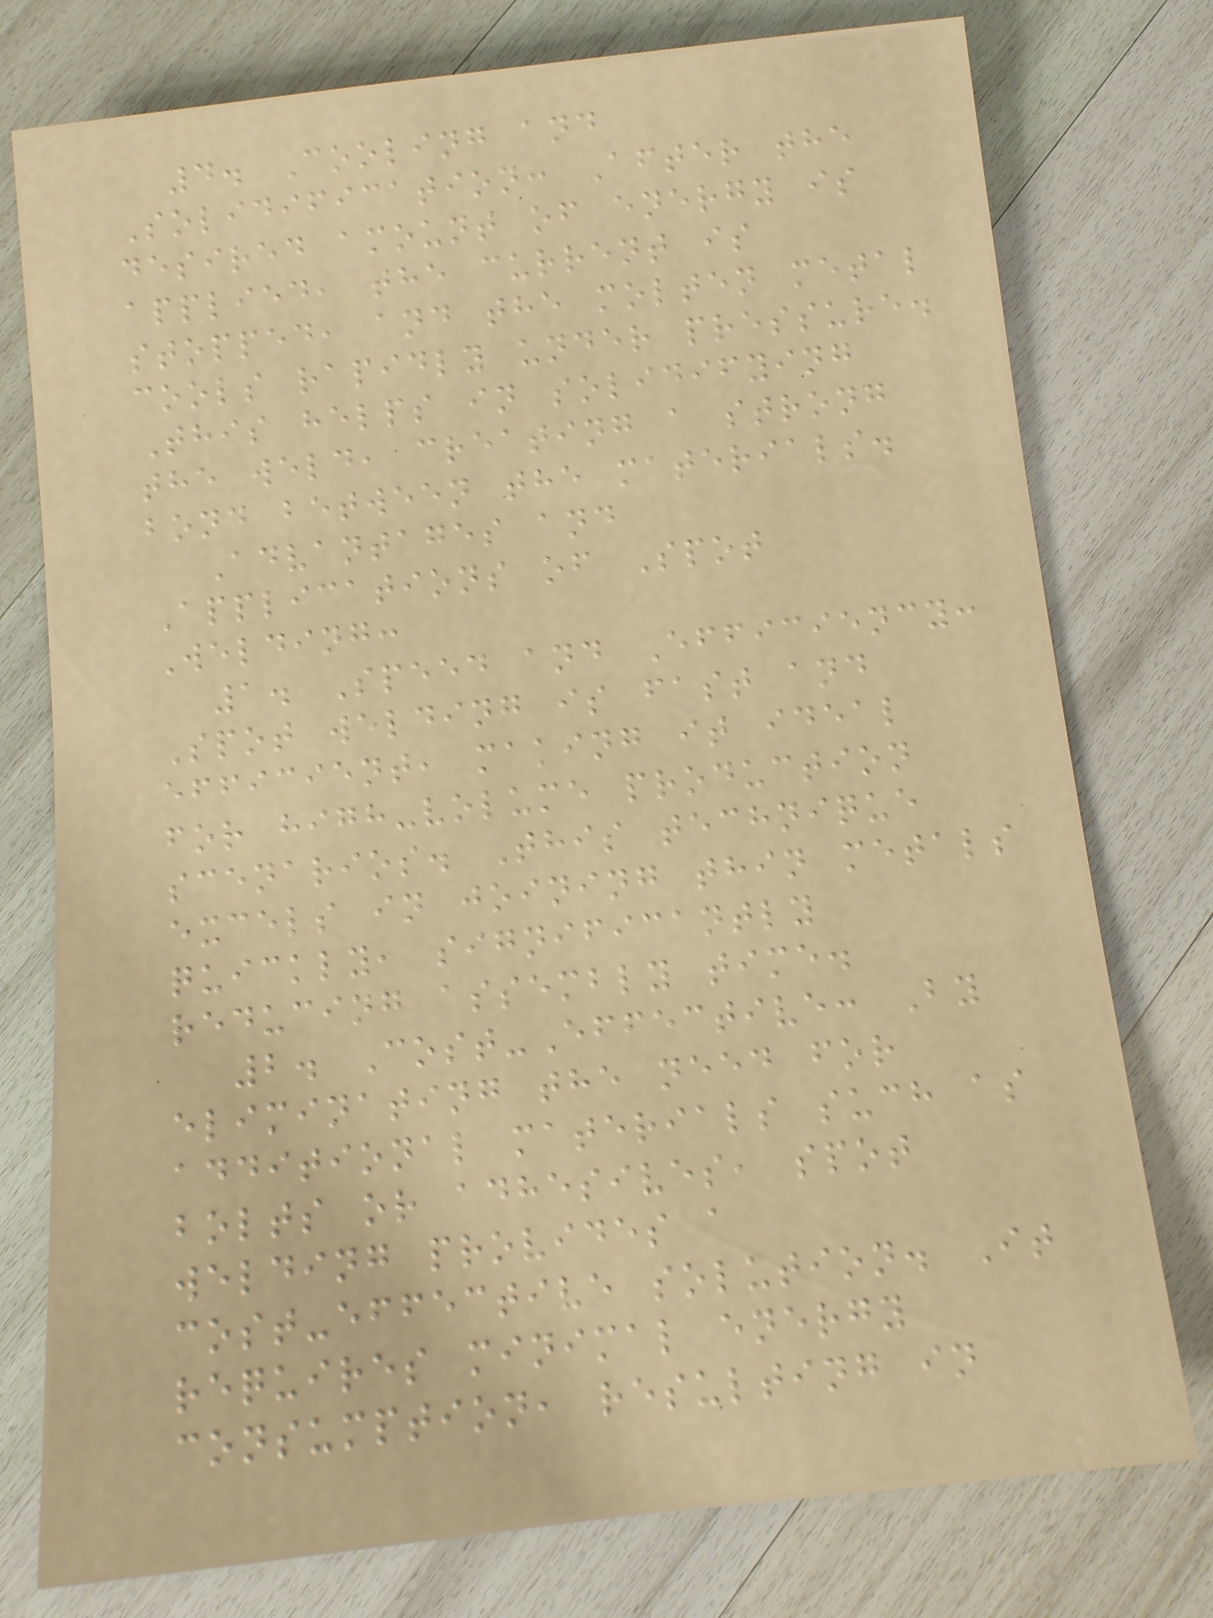4. Cooling and
Solidification: After the
desired amount of energy is
applied, the current is
stopped, and the molten metal
cools rapidly under pressure.
This helps in solidifying
the weld, creating a strong
bond between the materials.
Advantages and
Applications of Spot
Welding:
1. Speed and Efficiency:
Spot welding is fast and
efficient, making it ideal
for high-volume production
scenarios. This technique
excels in joining thin metals
quickly, significantly
reducing assembly time.
2. Cost-Effective: By
eliminating the need for
additional materials such as
bolts or adhesives, spot
welding provides a
cost-effective solution. It
requires minimal energy
consumption, resulting in
